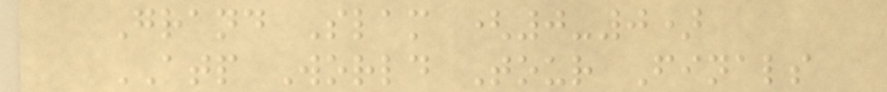Grand Slam (0-0)
ATP World Tour Finals
